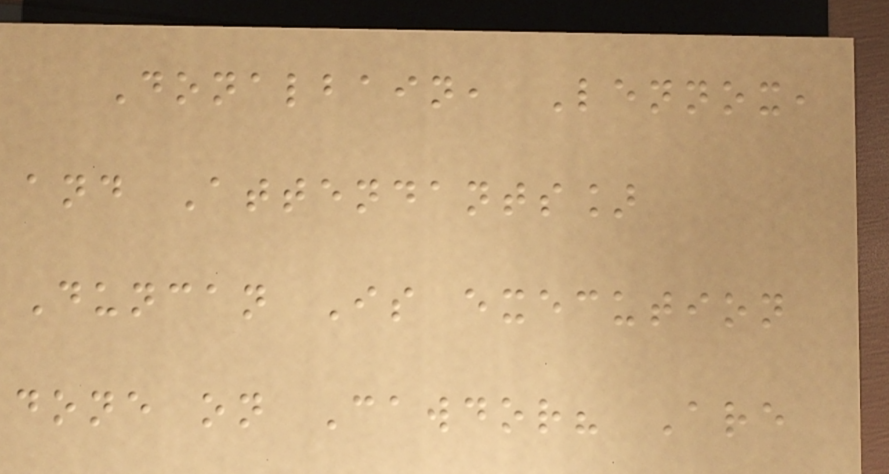Donalbain, Lennox,
and Attendants]
Duncan Is execution
done on Cawdor? Are
